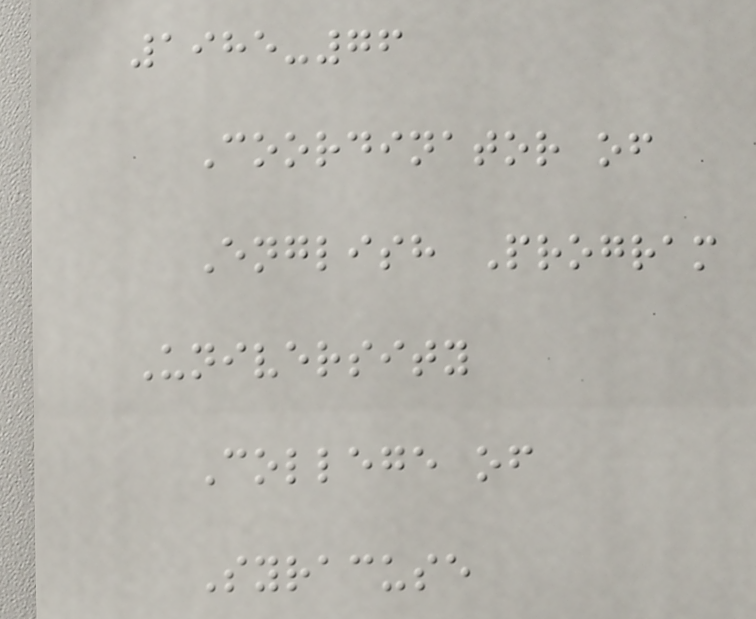1985-76
Coordinator of
English Program
University
College of
Syracuse
